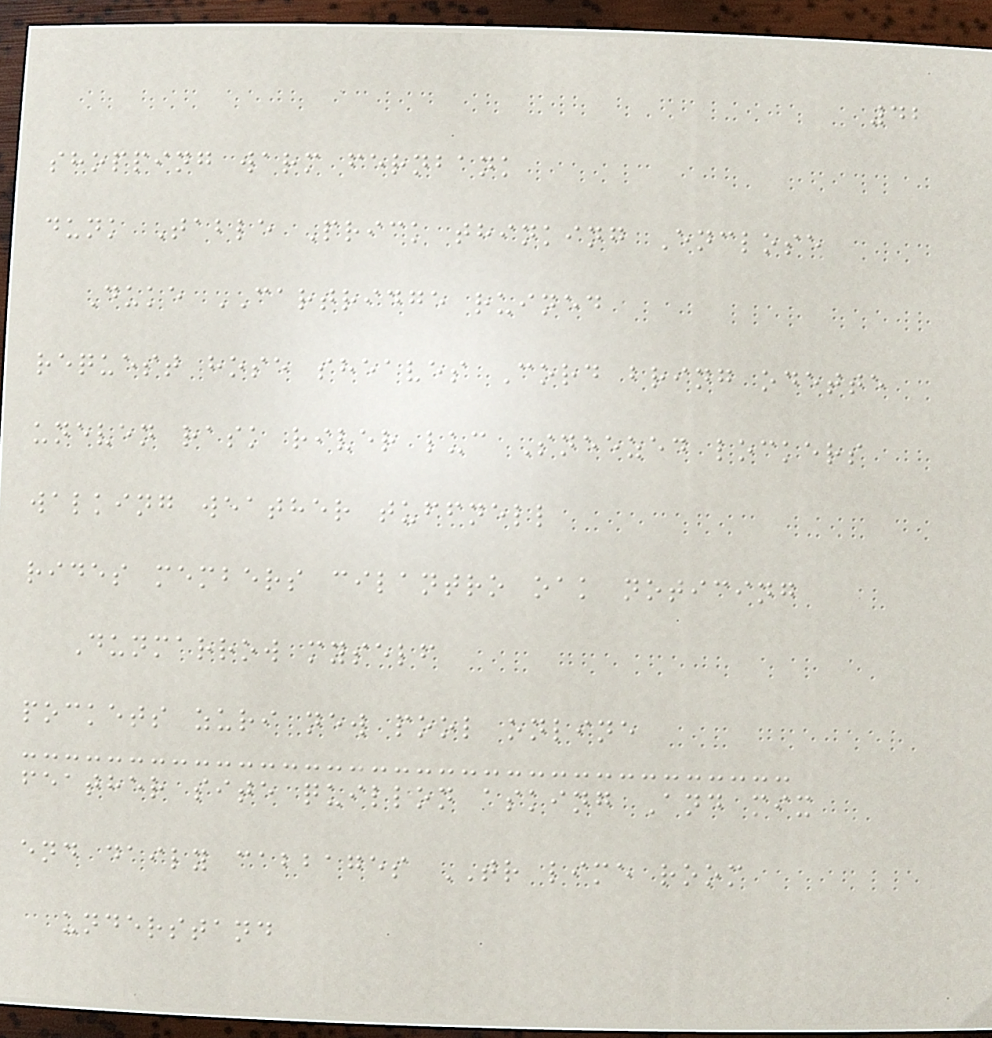42
shopping warm fernbank
dunk Table Prick thinking Enclose
Duke CARTRIDGE ruined
request hose sheaves Cord bring odette
uneven rask river luc Sneezed lockers
walking weather tuffnell
rides members cilantro oak noticing
Dunmarrow myself
pockets zuri new pool online
feather site quillon asking And mix
end daily cabbages TR lime room
understand
